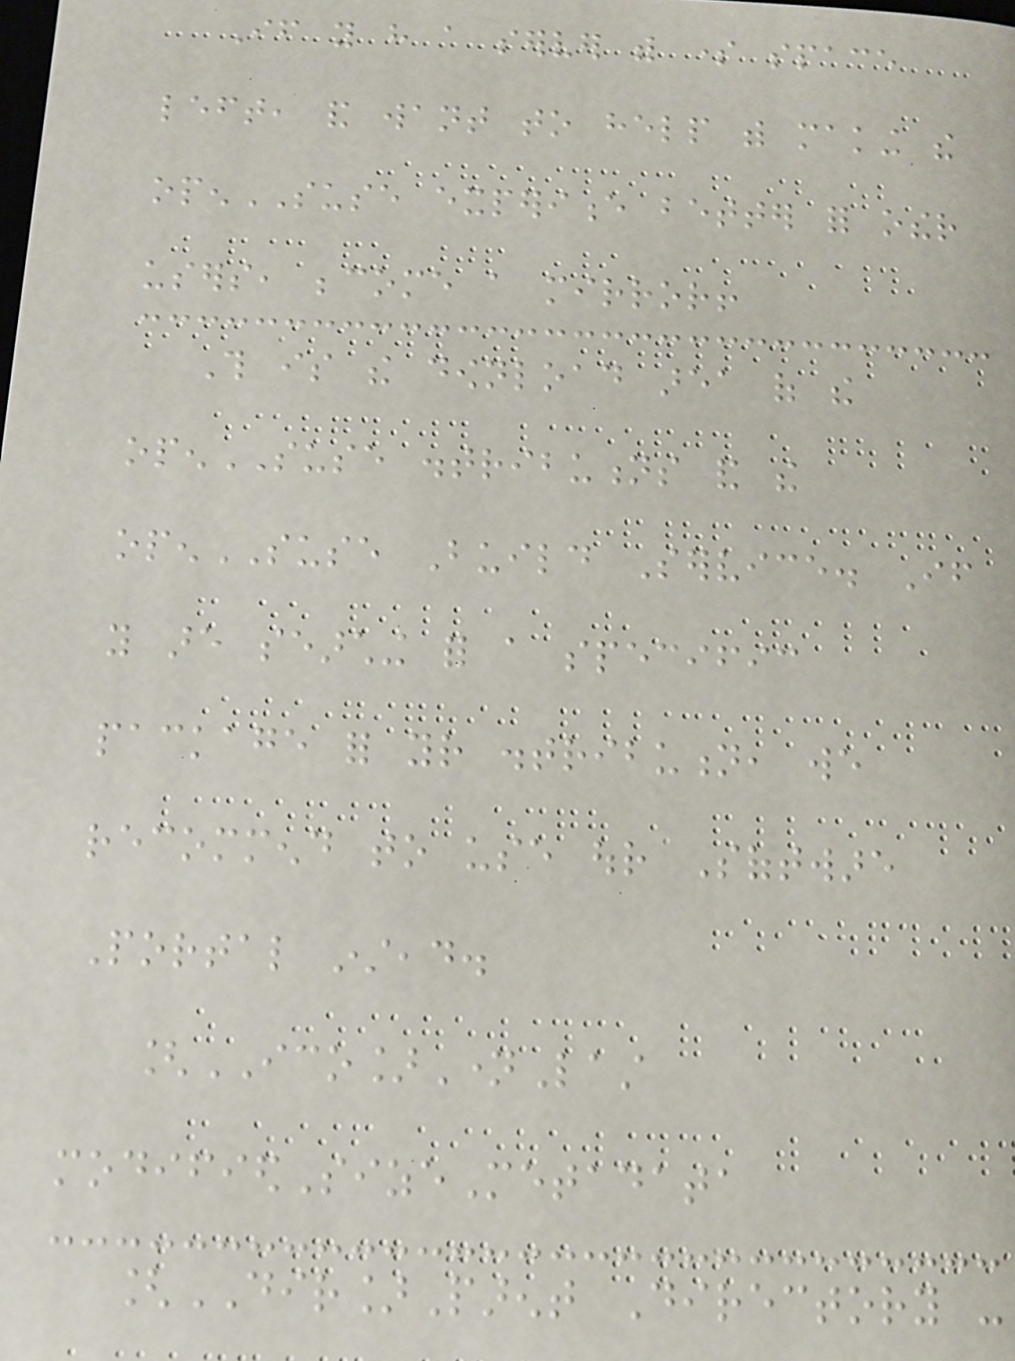If you have a server with some space
left, and want to help with making the
openSUSE experience better for other
users, become a mirror!
This is the download area of the
openSUSE distributions and the
openSUSE Build Service. If
you are searching for a specific
package for your distribution, we
recommend to use our Software
Portal instead.
[ICO]NameLast
modifiedSizeMetadata
[DIR]Parent Directory -
